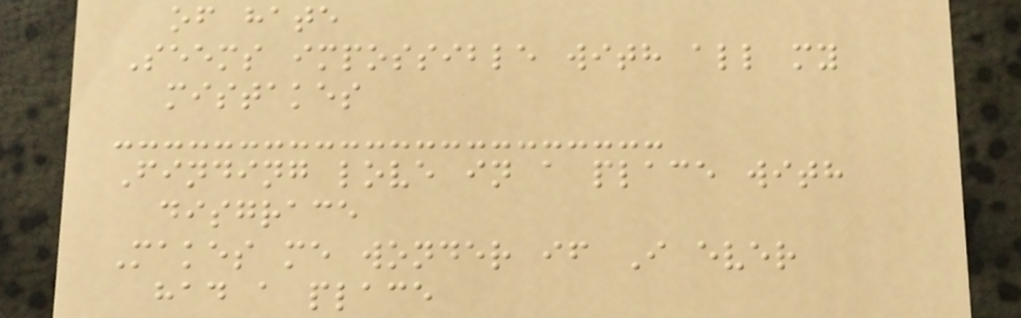of hate
Seems impossible with all my
mistakes
Finding love in a place with
disgrace
Makes me wonder if I ever
had a place
